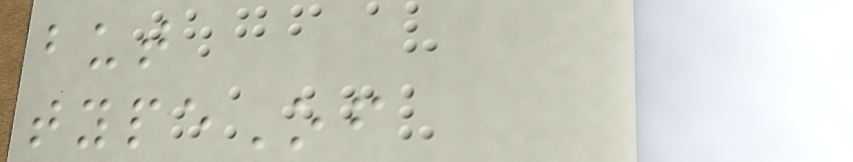but
typeOf
